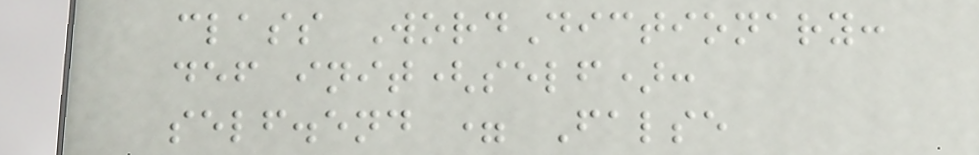class WordDictionary:
def init(self):
self.end = False
